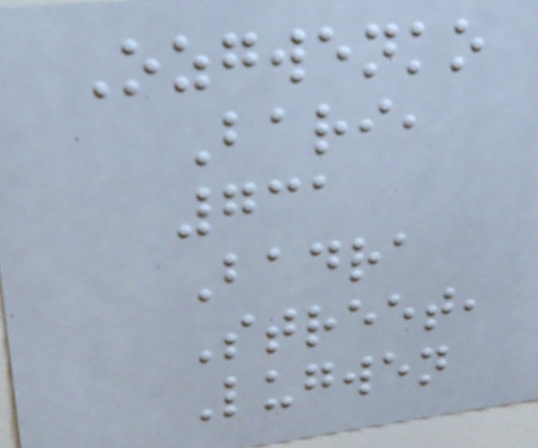Ozgwenko
Bari,
731
Badra
Street,
Lugwen
